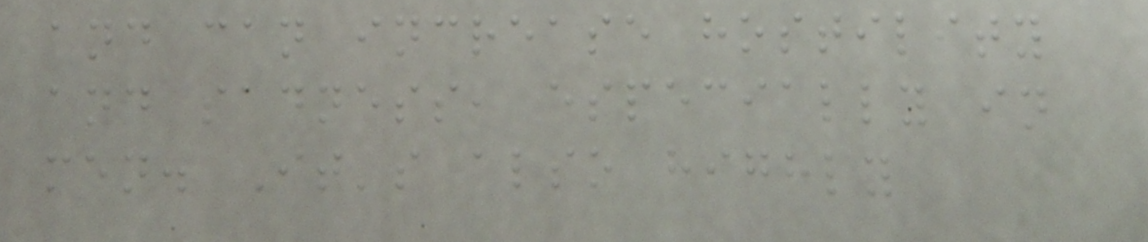and can increase hostility
and sadness, especially in
men. It's also highly
